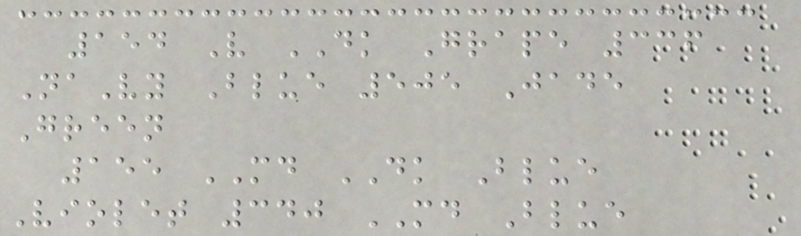154 V DK Grape 336
NaVy Blue 505 Jade
Green
155 MD DK Blue
Violet 340 MD Blue
